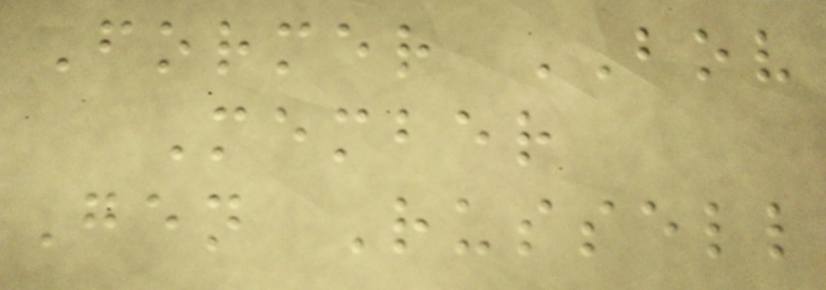Former BOV
Member
Gen Russell
